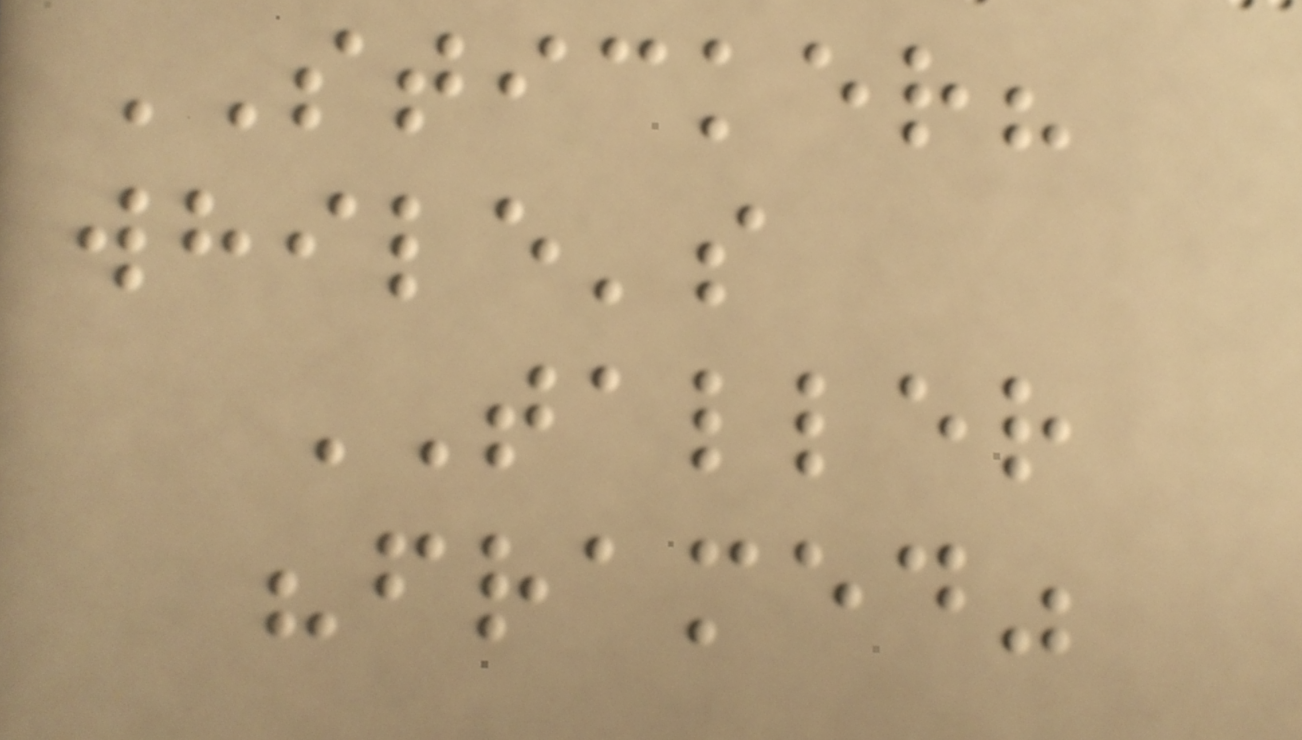STICKER?
while's
TALLER
"framed"
